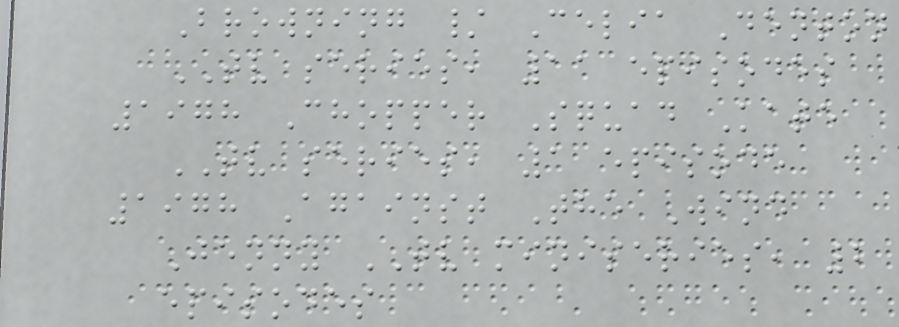Browning / Celia Denton
TV series, 11 episodes
1978 Chopper Squad Kate
TV series, 1 episode
1978 Against The Wind
Jenny TV miniseries, 2
episodes
